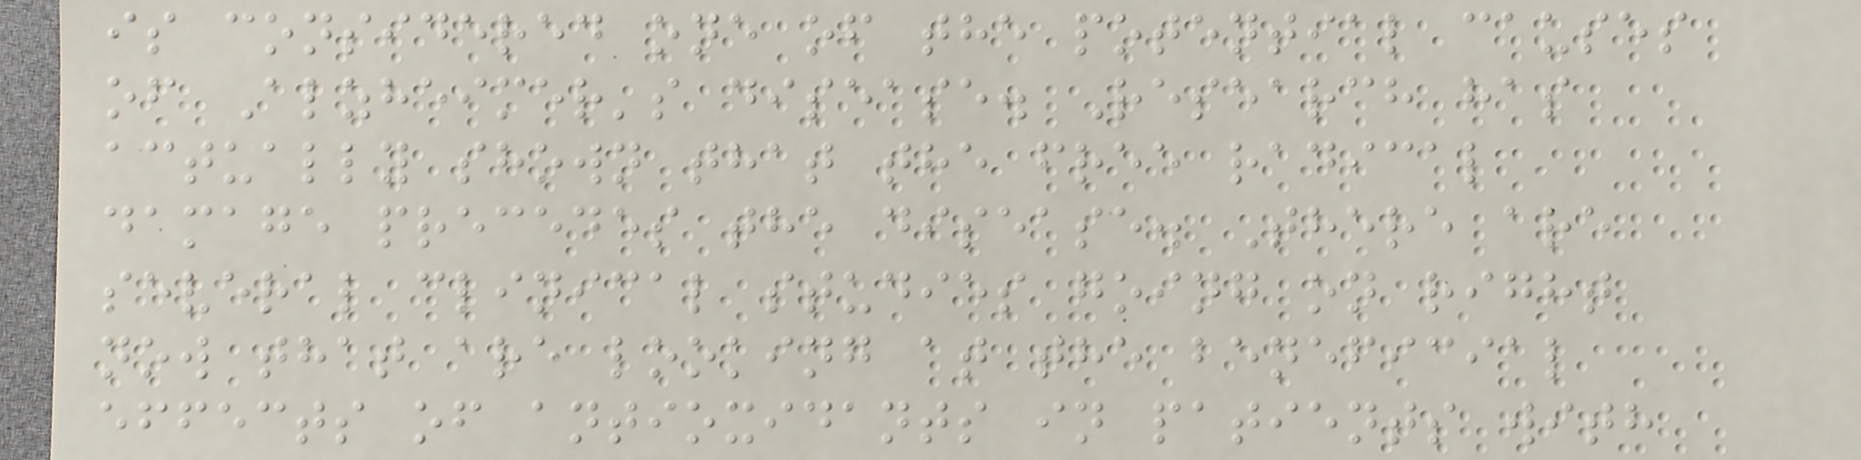is considered one of the potential causes
of Alzheimer's disease. Research has
actually shown that the free radical
damage precedes the disease. There are
several clinical studies going on right
now that are looking at the beneficial
effects of antioxidants in patients with
